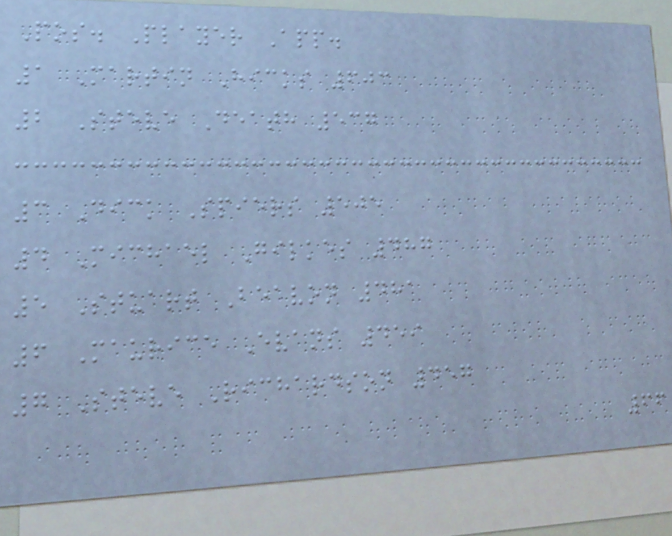Pos. Player App.
1 Martin Hicks 603
2 Steve Death 537
3 Dick Spiers 505
4 Michael Gilkes 487
5 Stuart Beavon 481
6 Maurice Evans 459
7 Steve Richardson 457
66
